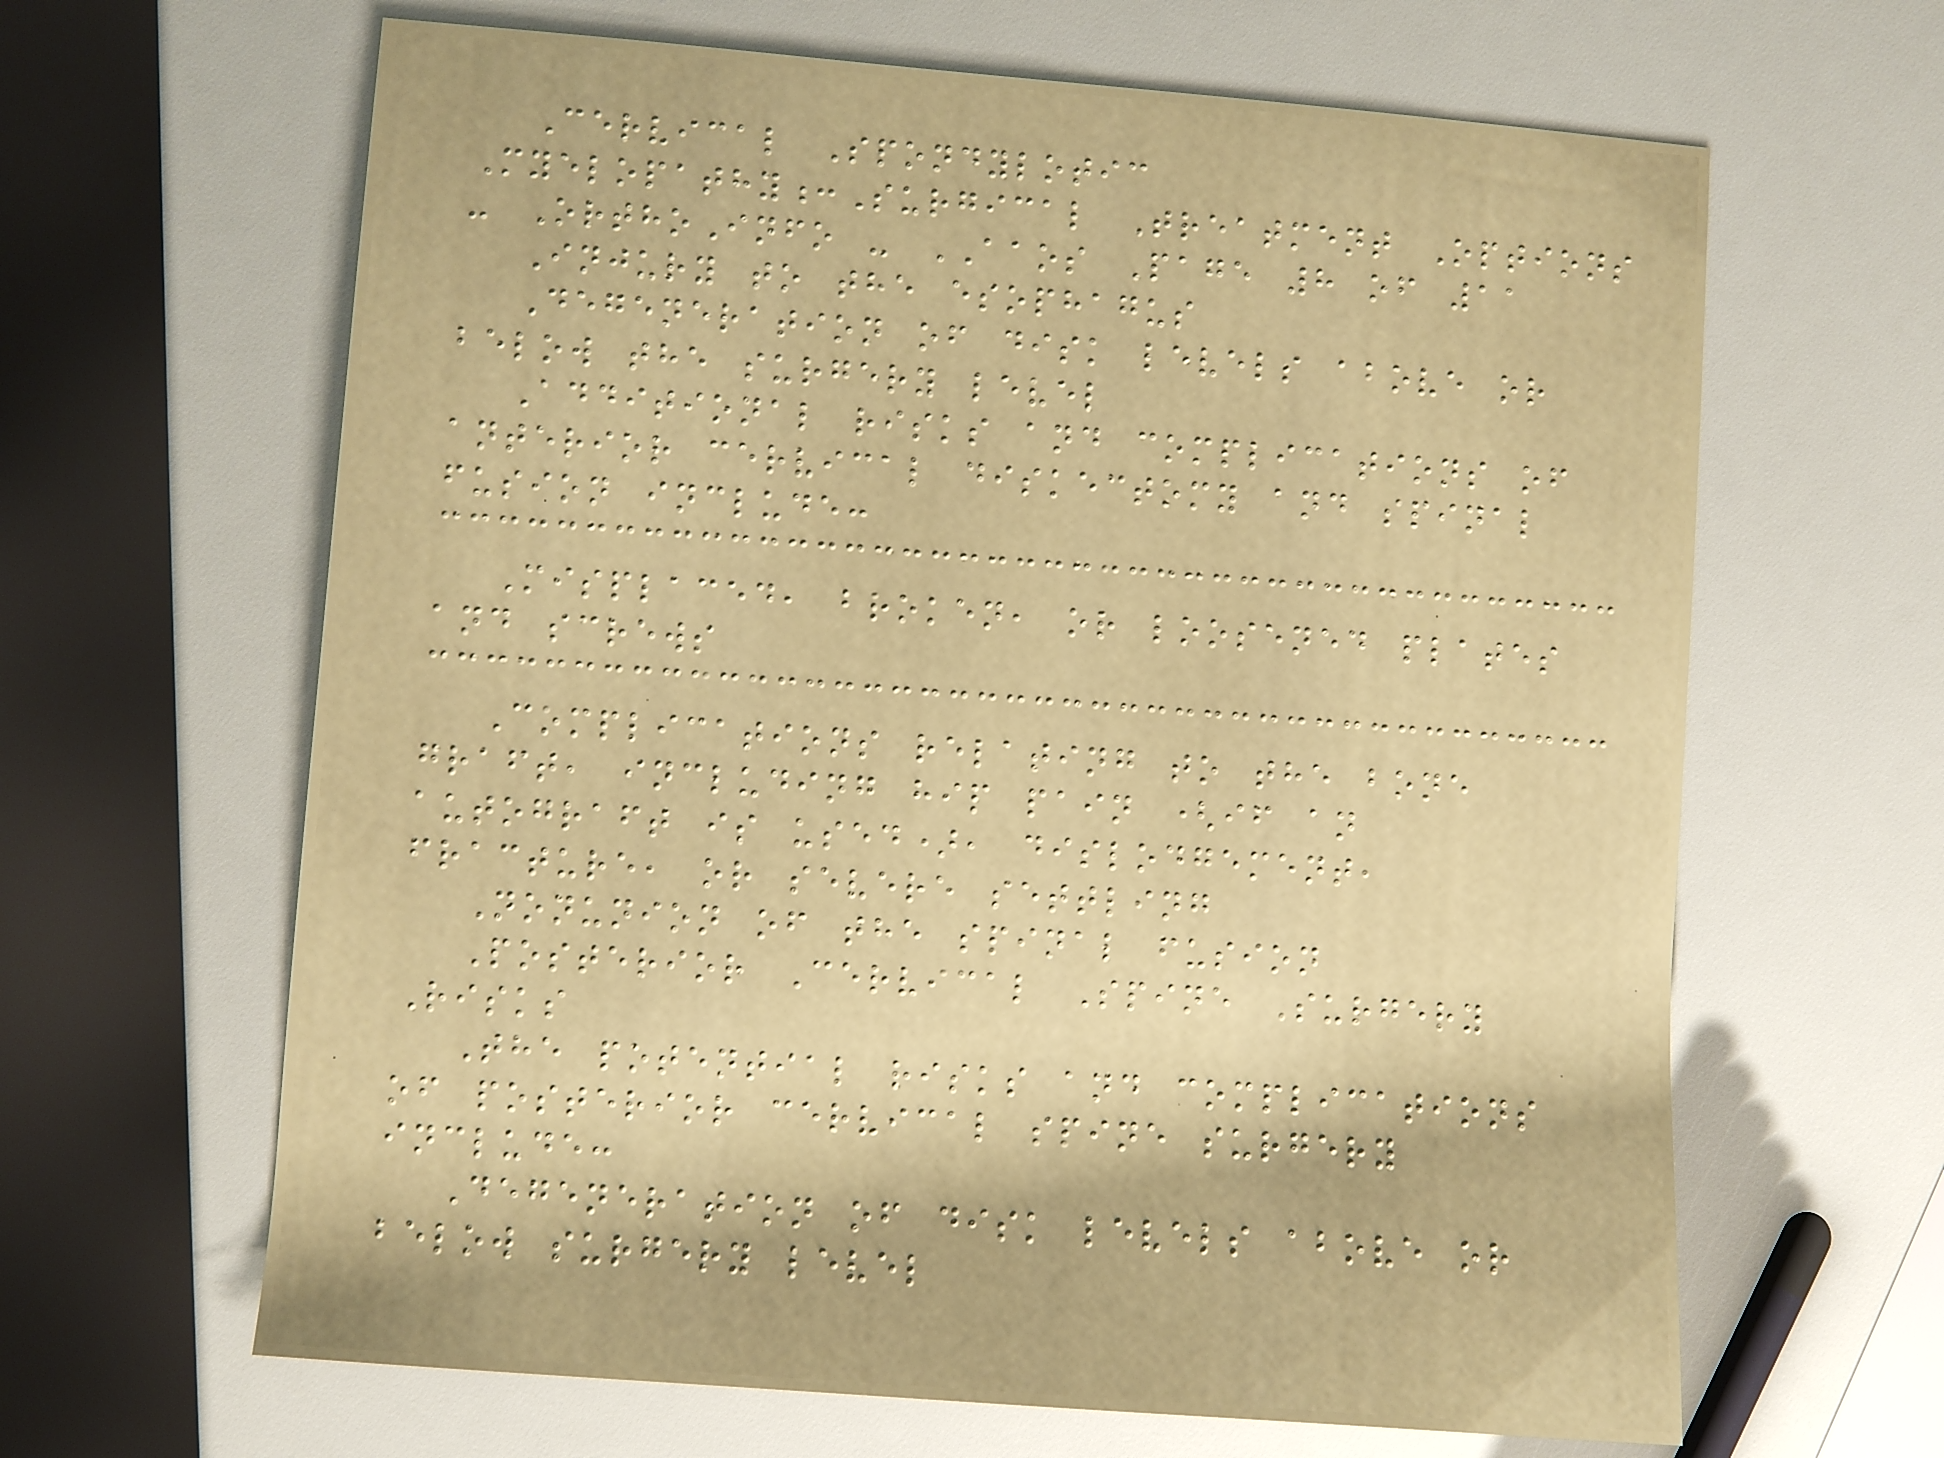Cervical Spondylotic
Myelopathy:Surgical Treatment Options
- OrthoInfo - AAOS Page 8 of 11
Injury to the esophagus
Degeneration of disk levels above or
below the surgery level
Additional risks and complications of
anterior cervical diskectomy and spinal
fusion include:
Misplaced, broken, or loosened plates
and screws
Complications relating to the bone
graft, including hip pain (if an
autograft is used), dislodgement,
fracture, or severe settling
Nonunion of the spinal fusion
Posterior Cervical Spine Surgery
Risks
The potential risks and complications
of posterior cervical spine surgery
include:
Degeneration of disk levels above or
below surgery level
